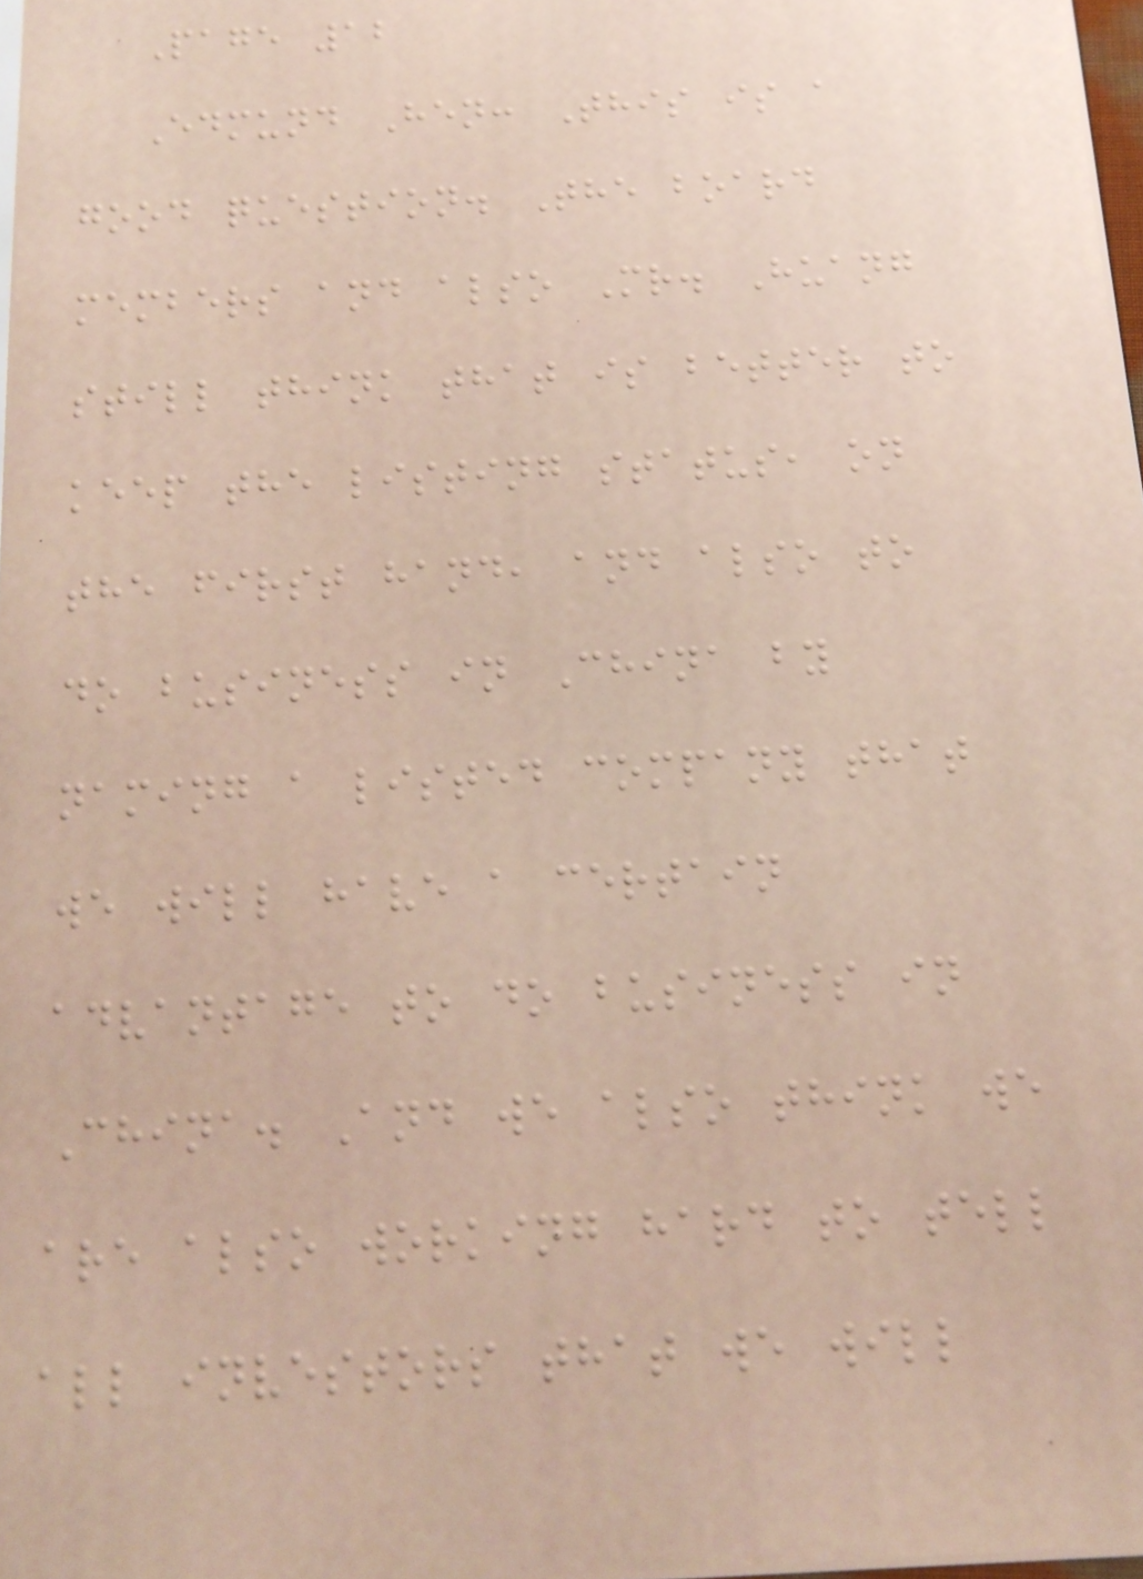Page 12
Edmund Hen: This is a
good question. The board
members and also Mr. Huang
still think that is better to
keep the listing status, on
the first hand, and also to
do business in China by
naming a listed company that
we will have a certain
advantage to do business in
China. And we also think we
are also working hard to tell
all investors that we will
